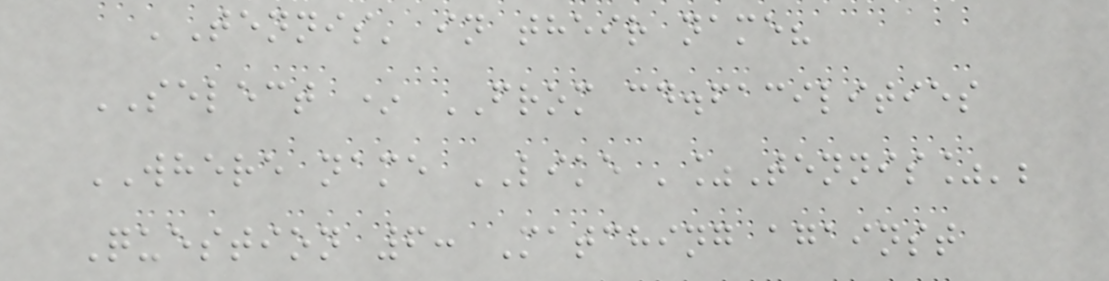'Tennis' in their name?
SELECT * FROM cd.facilities
WHERE name LIKE '%Tennis%';
Question 6: Matching against
